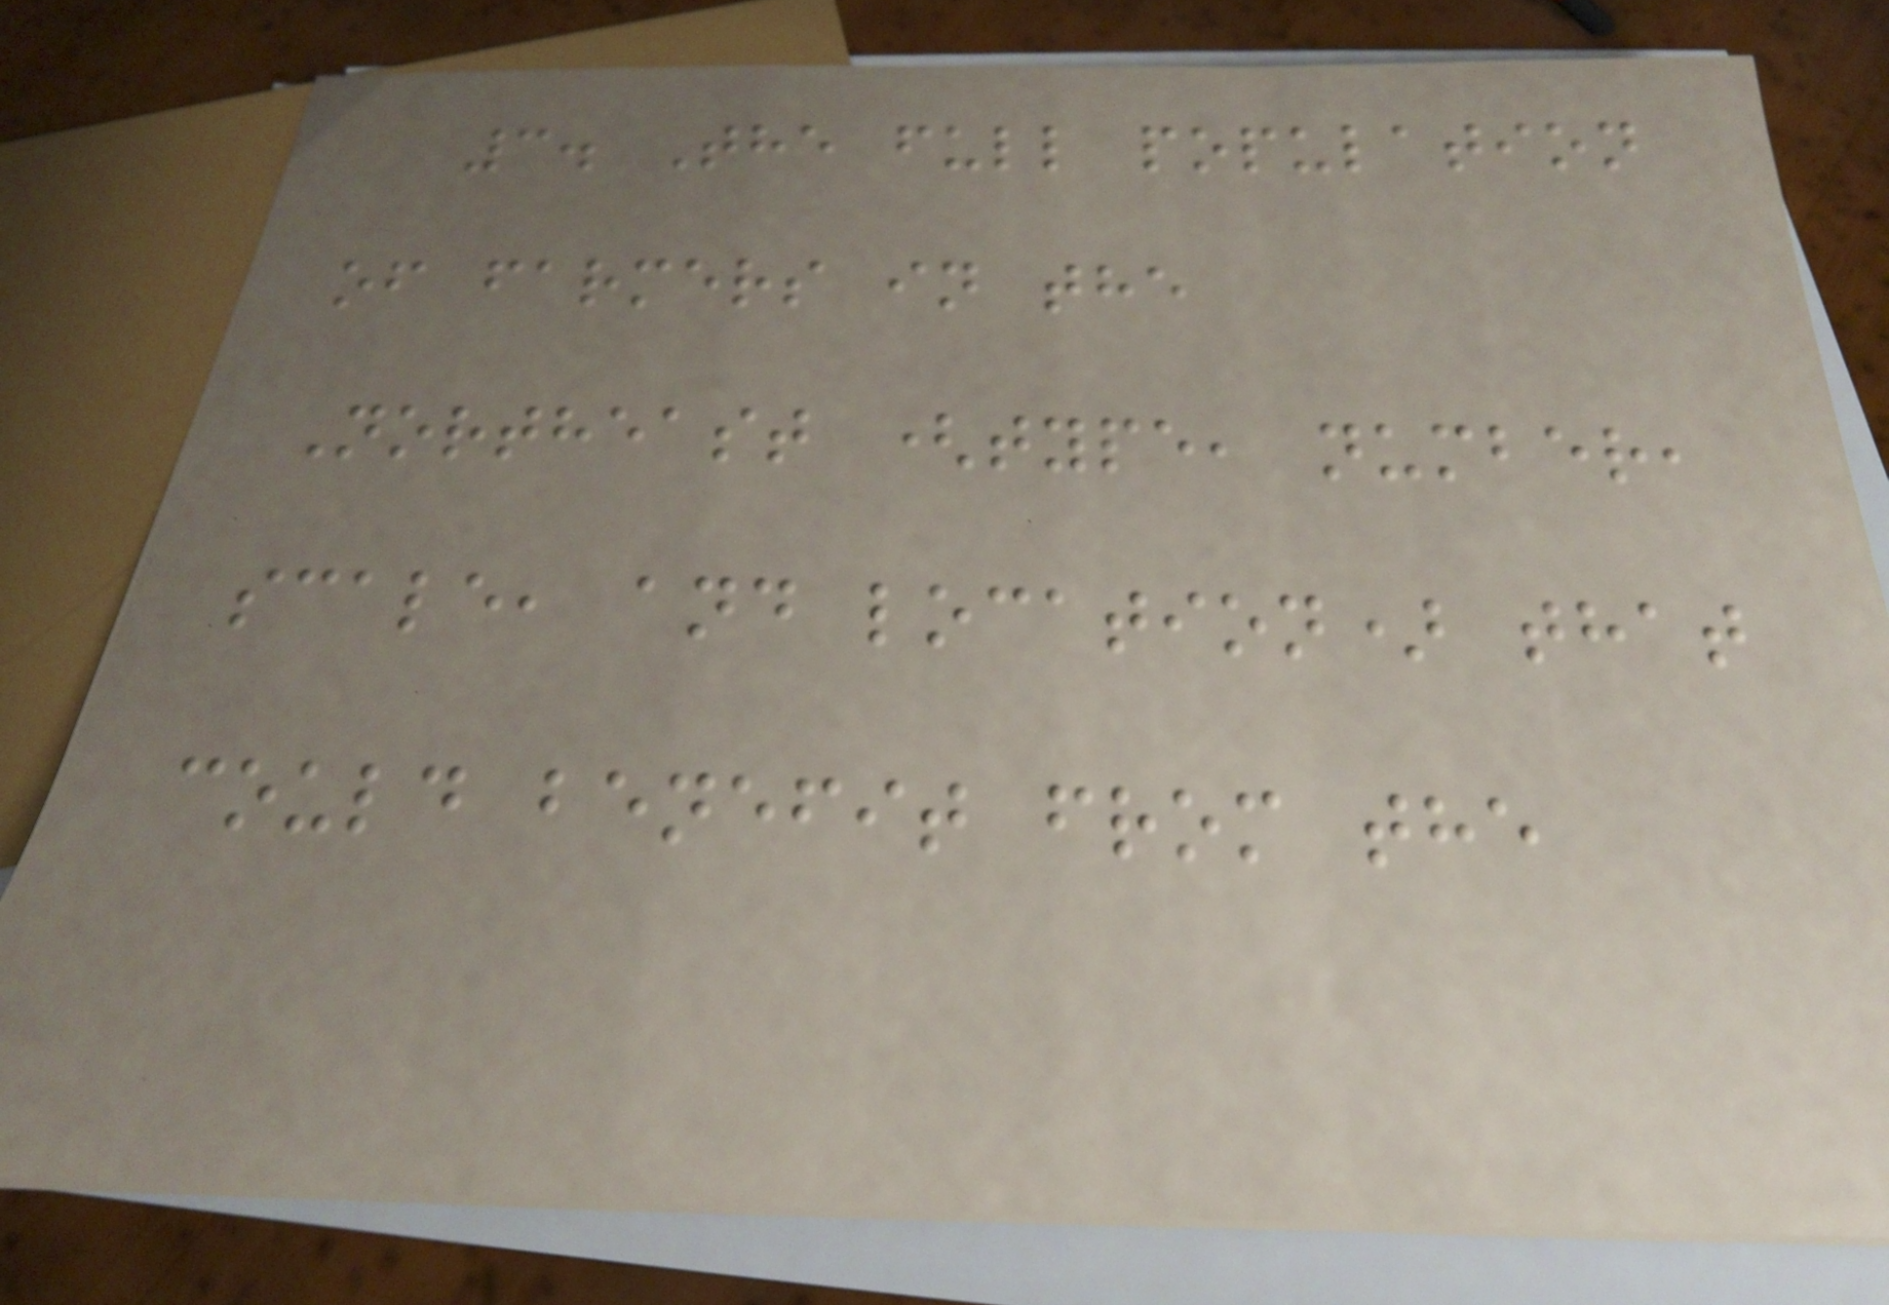3. The full population
of farmers in the
Northeast (type, number,
scale, and location) that
could benefit from the
